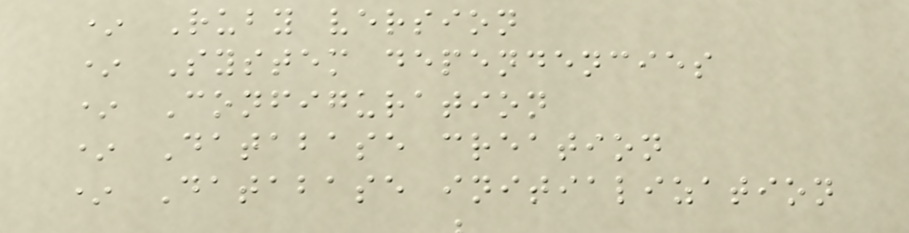* Ruby version
* System dependencies
* Configuration
* Database creation
* Database initialization
